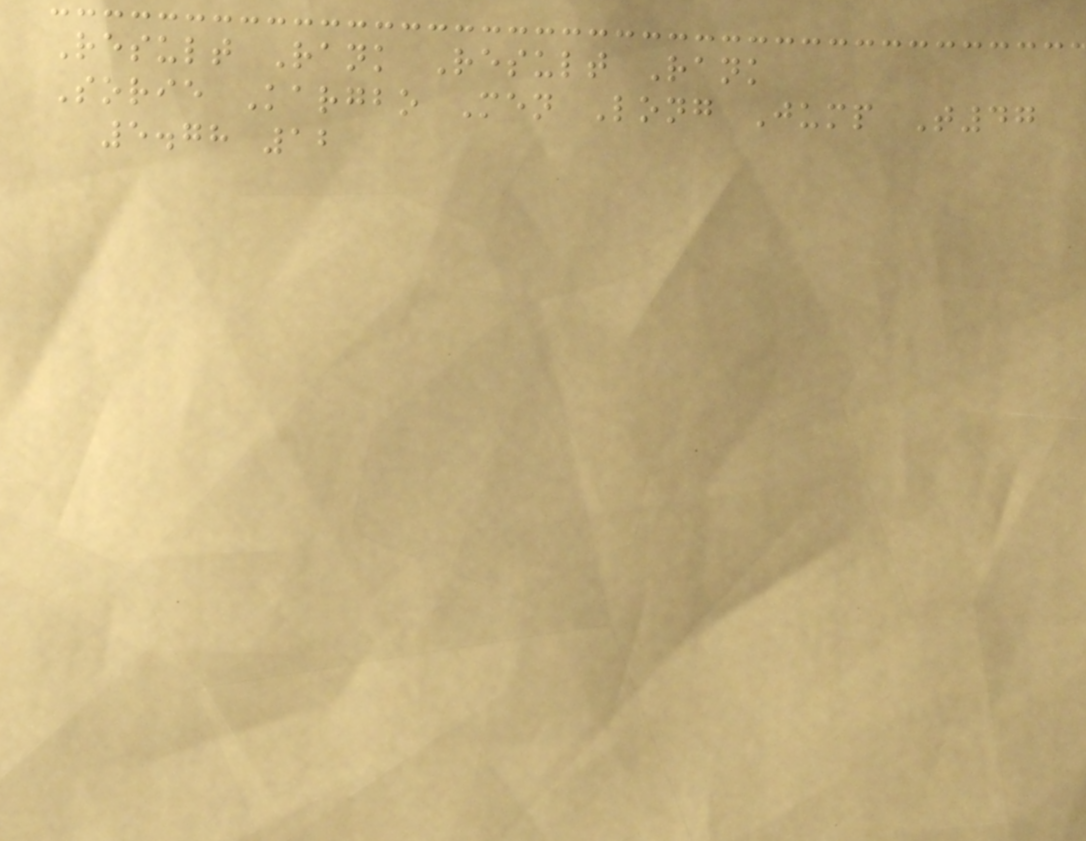Result Rank Result Rank
Sorie Kargbo Men Long Jump T47
5.78 12
